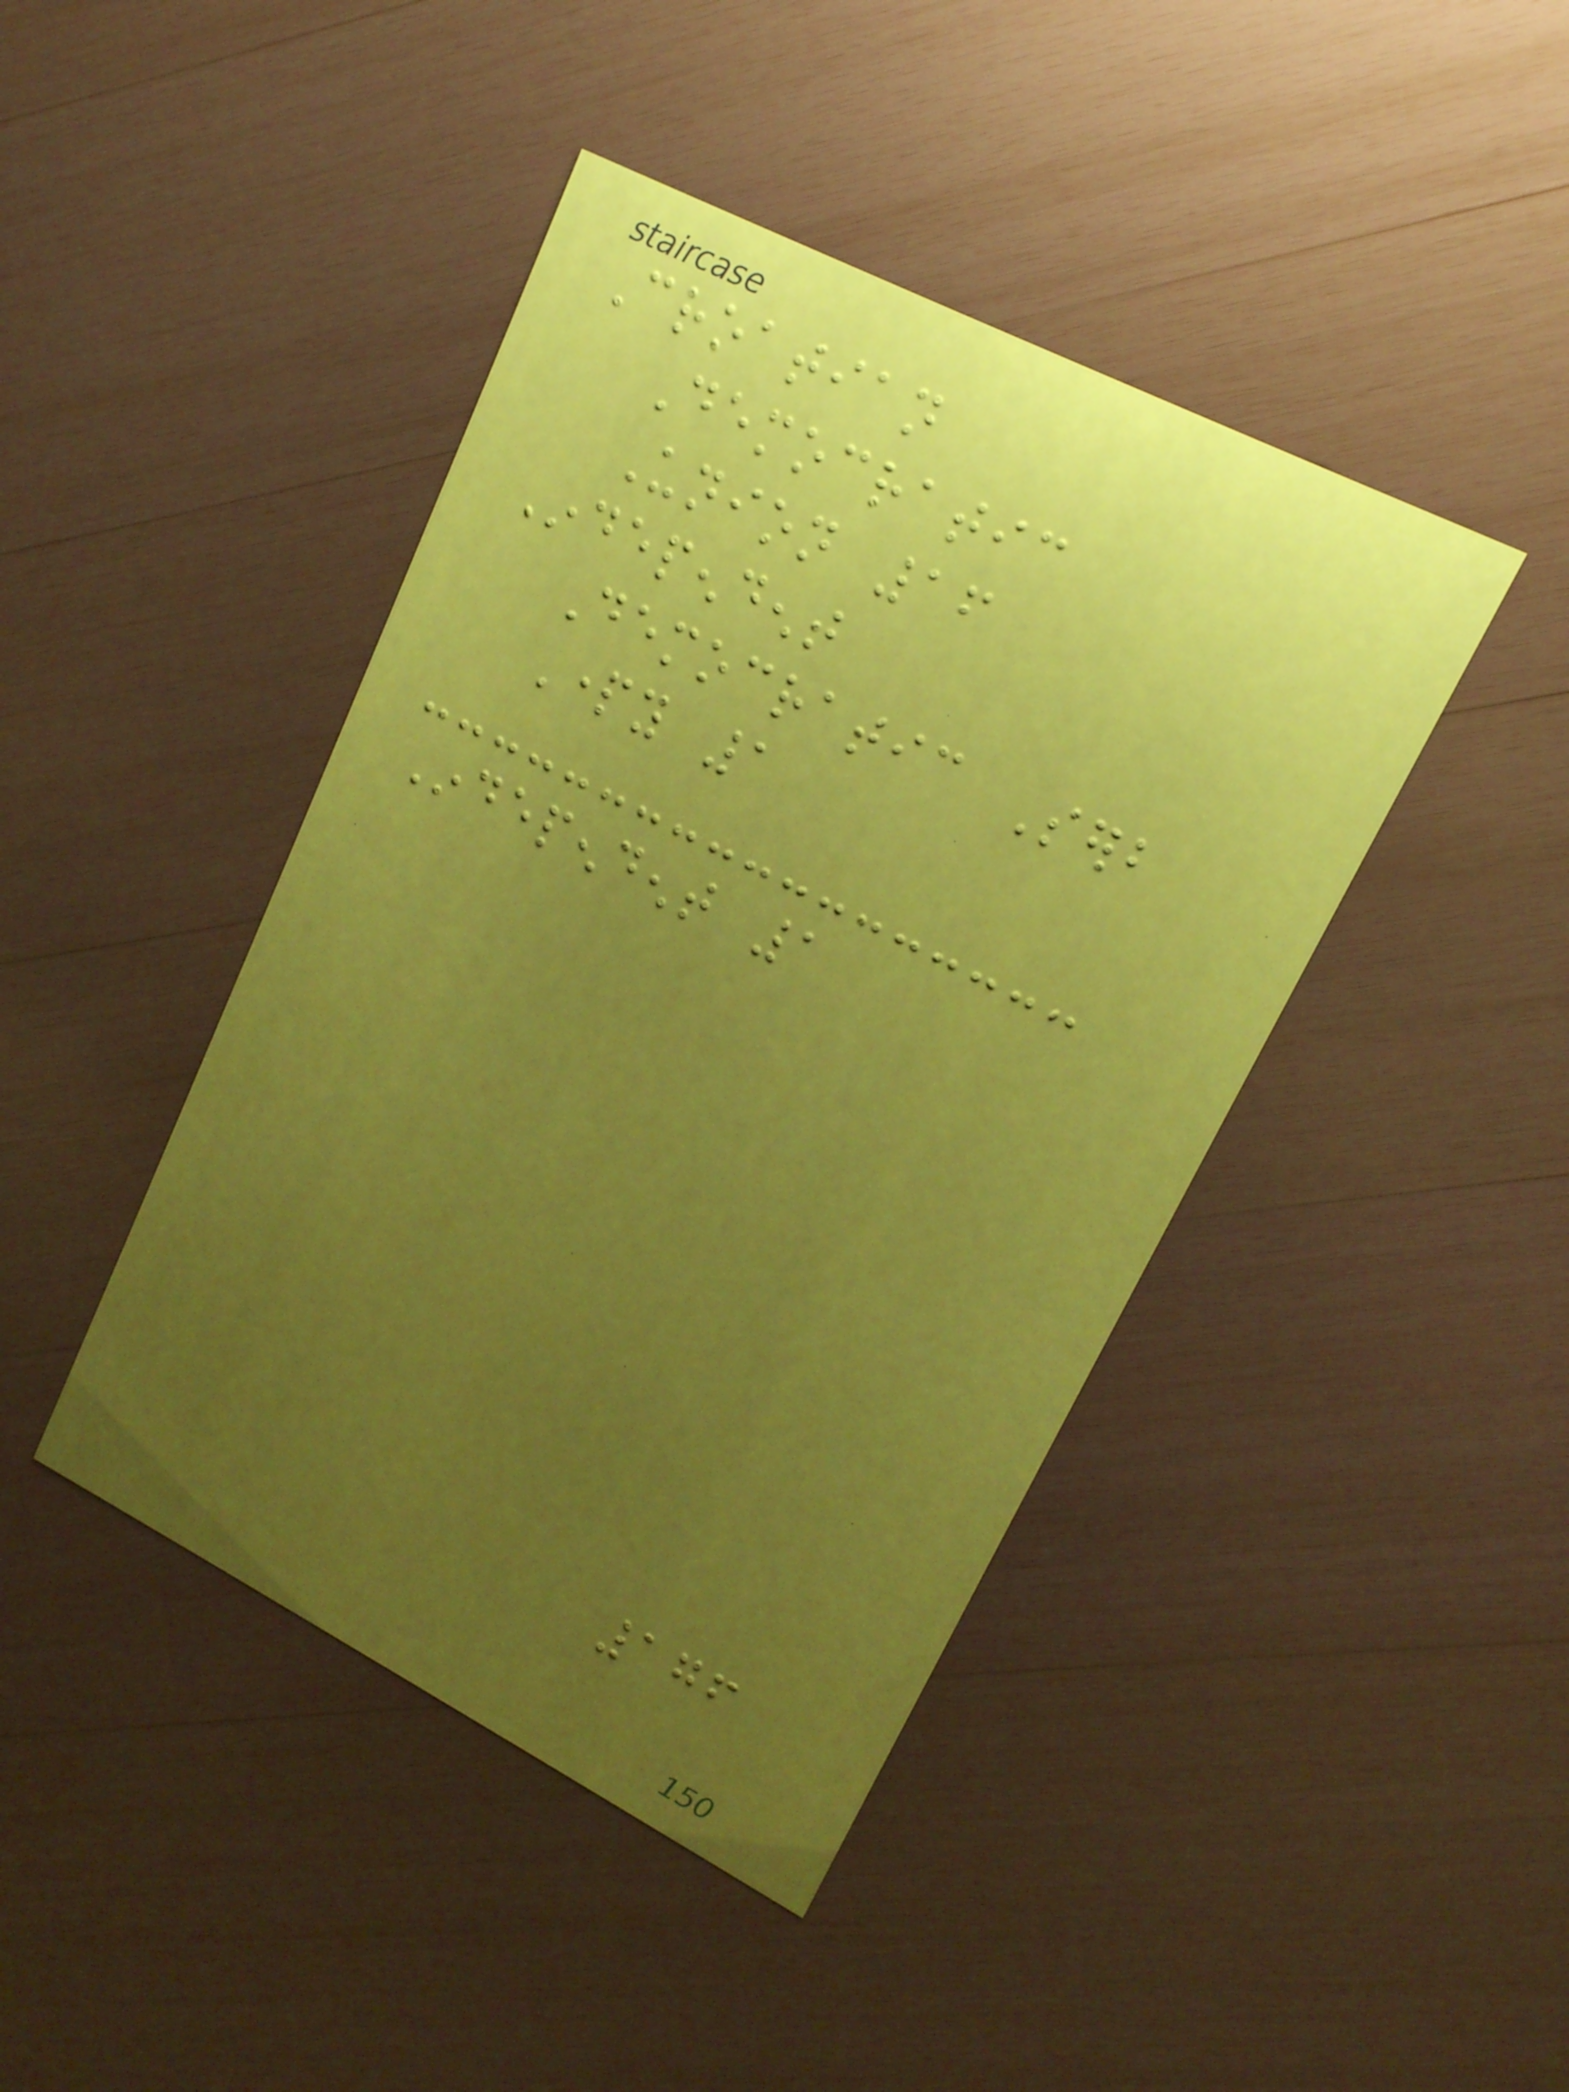Croatian
Democratic
Union 16
Independent
Democratic Serb
Party 1
Independent 1
176
